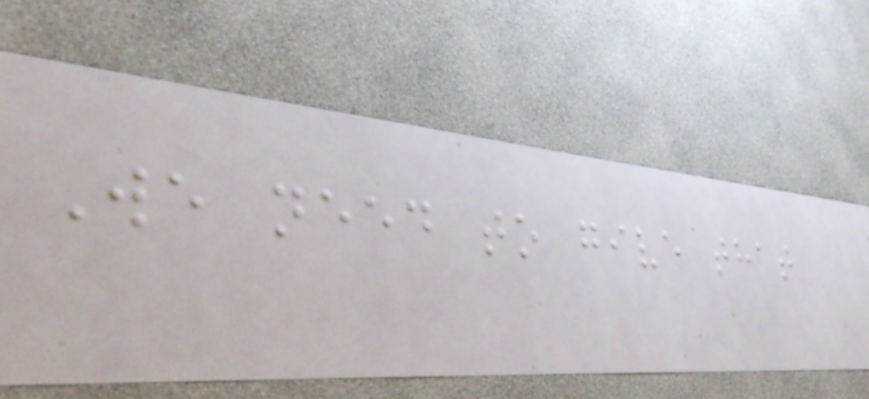We need to give that
